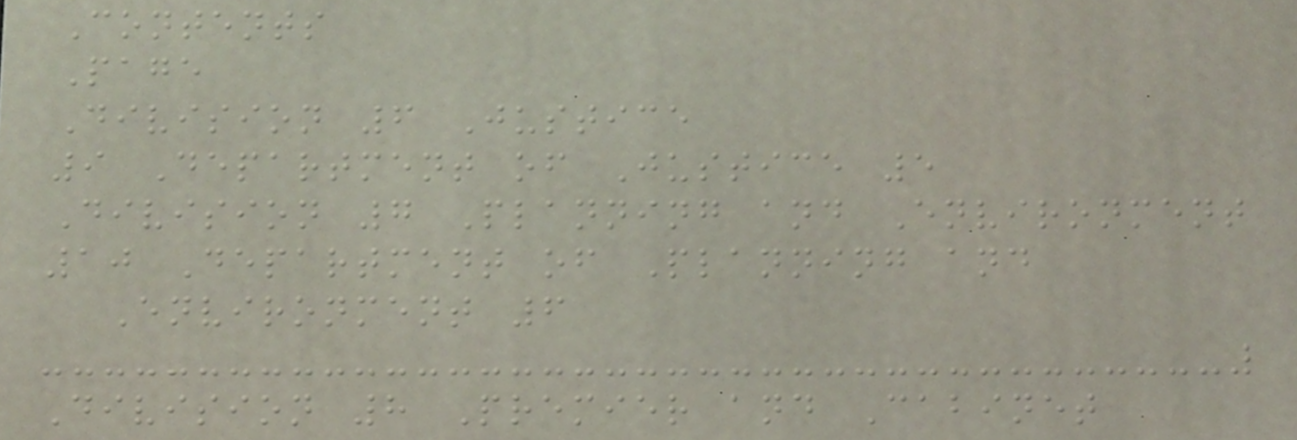Contents
Page
Division 6 Justice
9 Department of Justice 5
Division 7 Planning and Environment
10 Department of Planning and
Environment 6
Division 8 Premier and Cabinet
